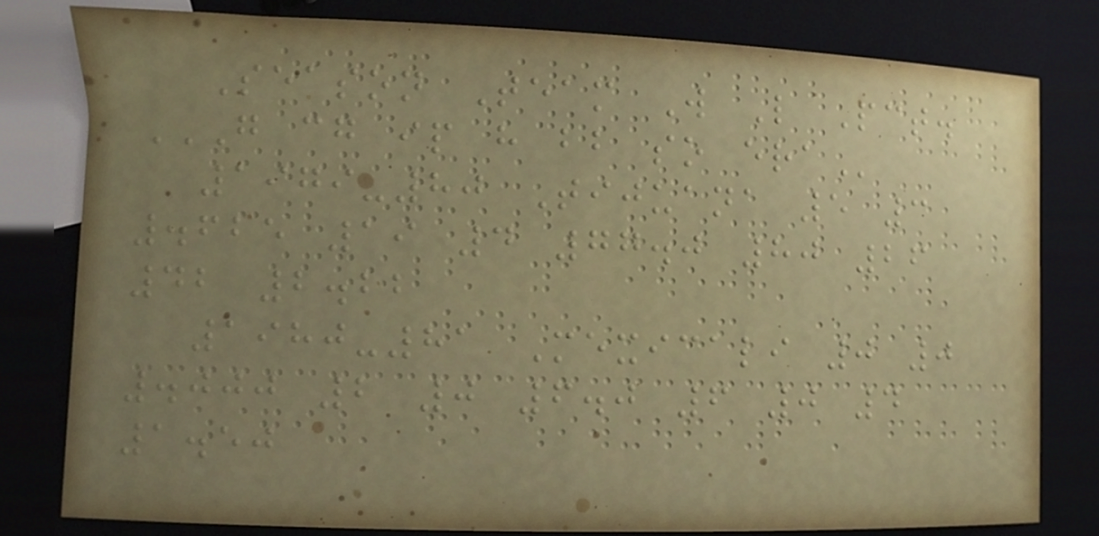Season Team W L Pct.
G CG IP H BB SO ERA
1979-80 Tijuana 5 3
.625 19 4 77.0 80 26
42 2.22
1980-81 Mexicali 0 0
.000 2 0 6.0 6 0 4
1.50
